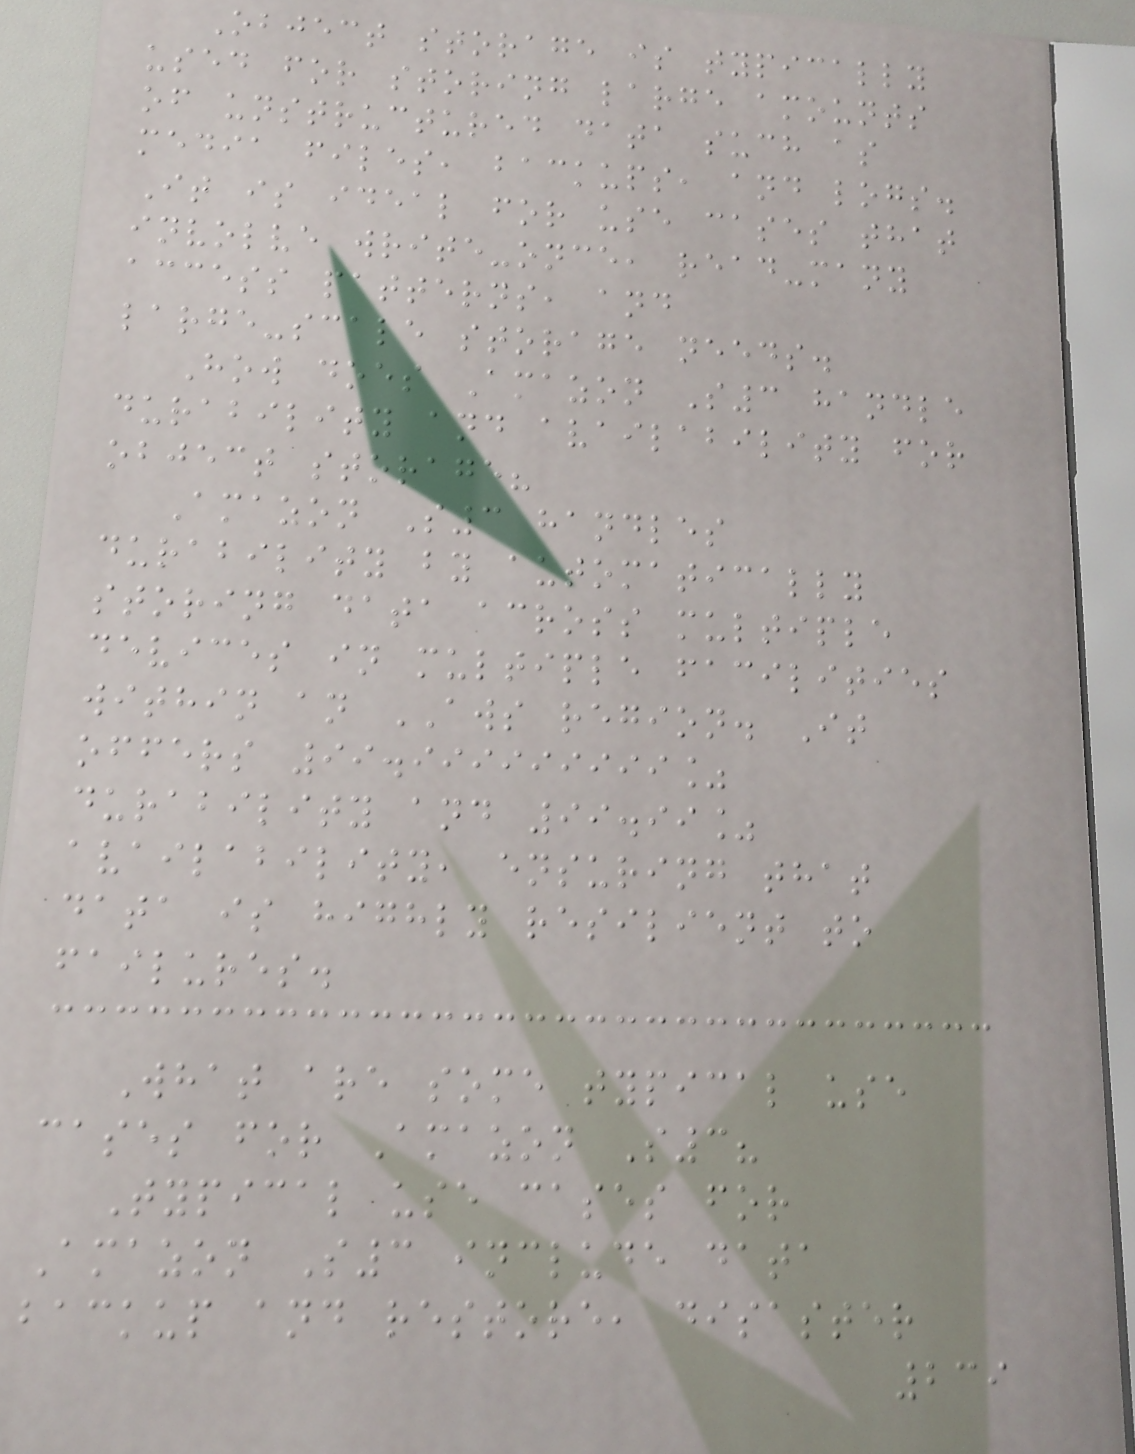Object storage is typically
used for storing large amounts
of unstructured data such as
media files, backups, and logs.
It is ideal for use cases that
involve write-once, read-many
access patterns, and
large-scale storage needs.
How does Amazon S3 handle
durability and availability for
object storage?
Amazon S3 handles
durability by automatically
storing data across multiple
devices in multiple facilities
within an AWS region. It
offers 99.999999999%
durability and 99.99%
availability, ensuring that
data is highly resilient to
failures.
What are some typical use
cases for Amazon S3?
Typical use cases for
Amazon S3 include data
backup and restore, disaster
239
